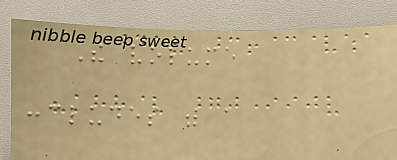The volume
concludes with a
